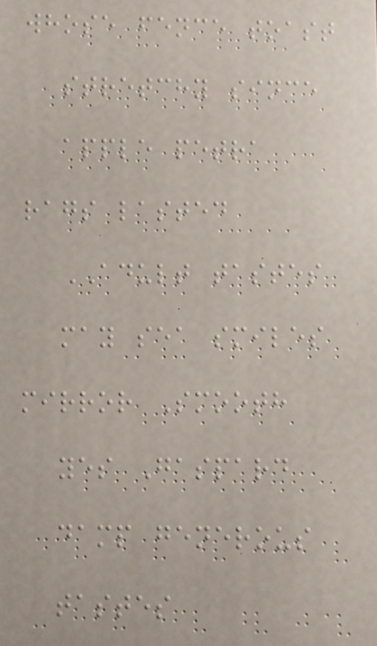whose fence toast
stretchy since
apple petra
rags lasted
ADULT tastes
may sea smiles
mirror Smooth
yes Gaspard
damp generous
tastes
